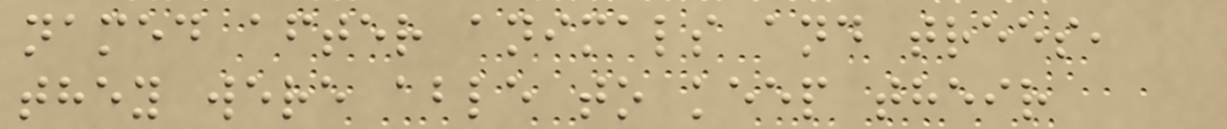named after animals and trees,
they were able to keep their
